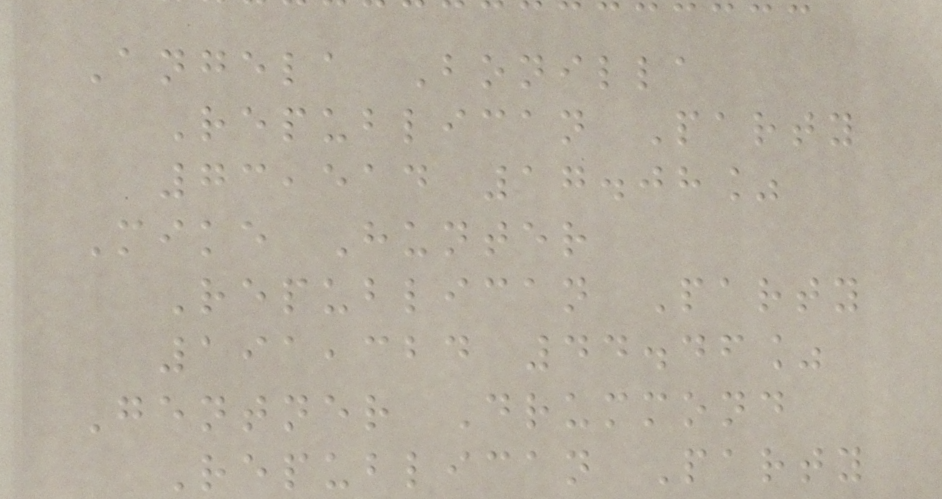Angela Bonilla
Republican Party
73,514 17.08%
Mike Hunter
Republican Party
191,324 44.46%
Gentner Drummond
Republican Party
